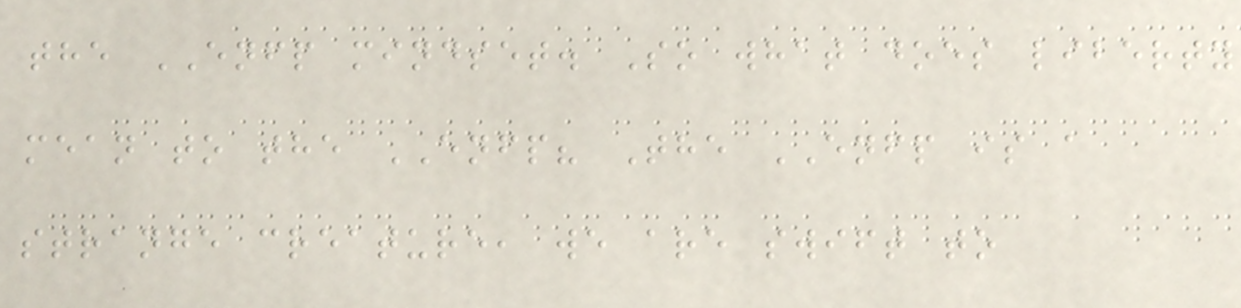the ENFP mindset. So what does liberty
mean to the ENFP? The ENFP is a
strange creature, we are swift to
